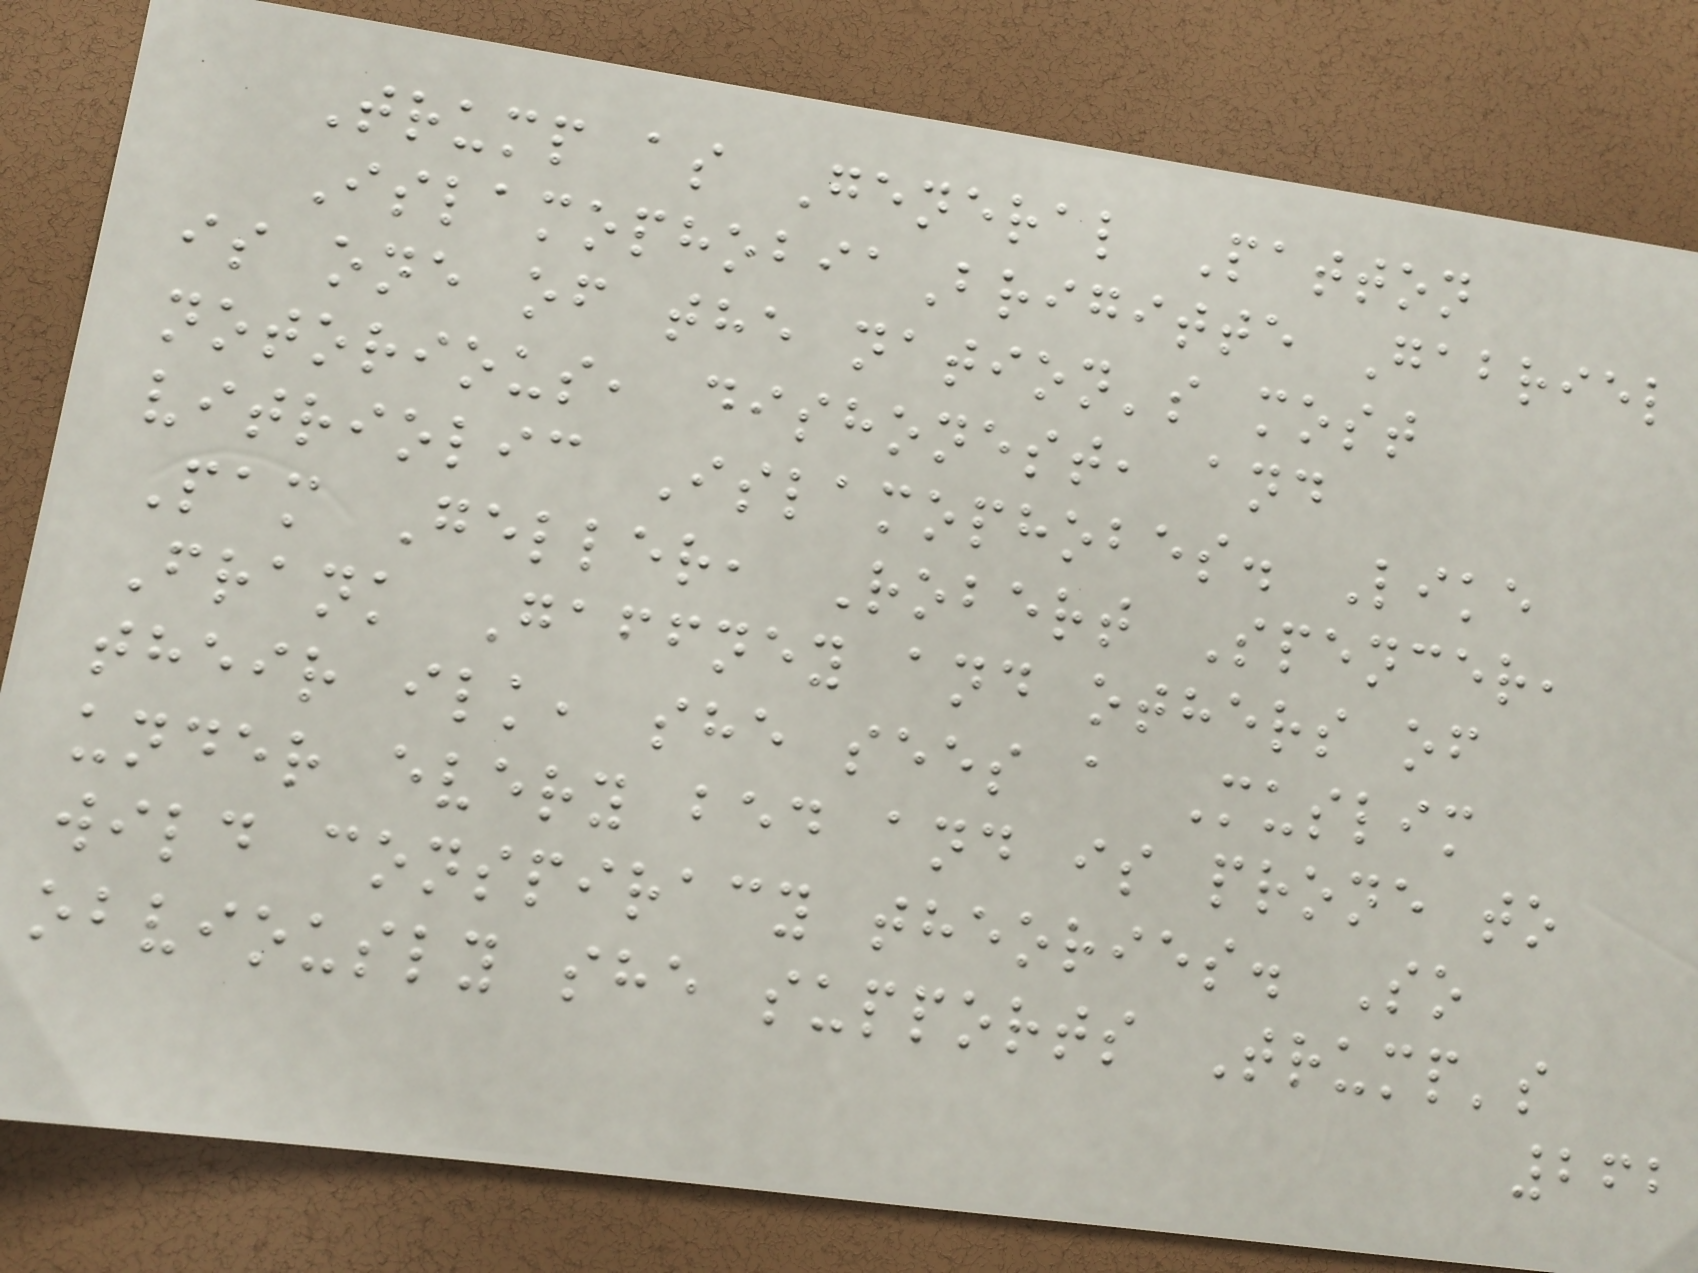Trump as General Patton
IslamophobiaBrigitte Gabriel
is one of the nation's most
notorious, dishonest, and
vitriolic Islamophobes. Like
Pam Geller, Robert Spencer,
Frank Gaffney and others of
their ilk, she sees a Muslim
under every bed and is prone to
wild conspiracy theories. So
obviously she supports Trump's
262
